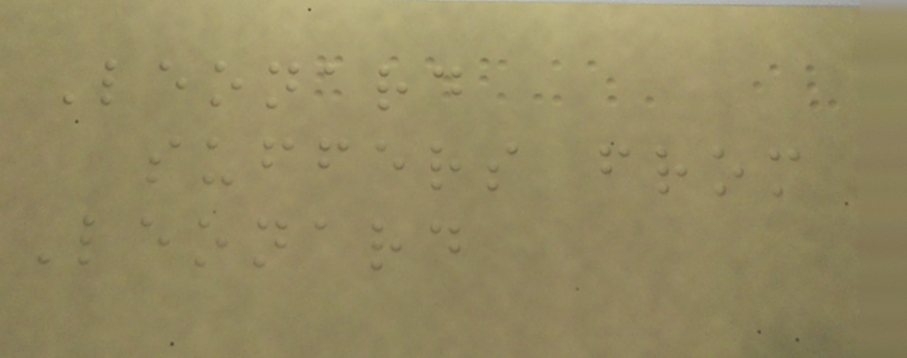Leonard
suffers from
Leonard
